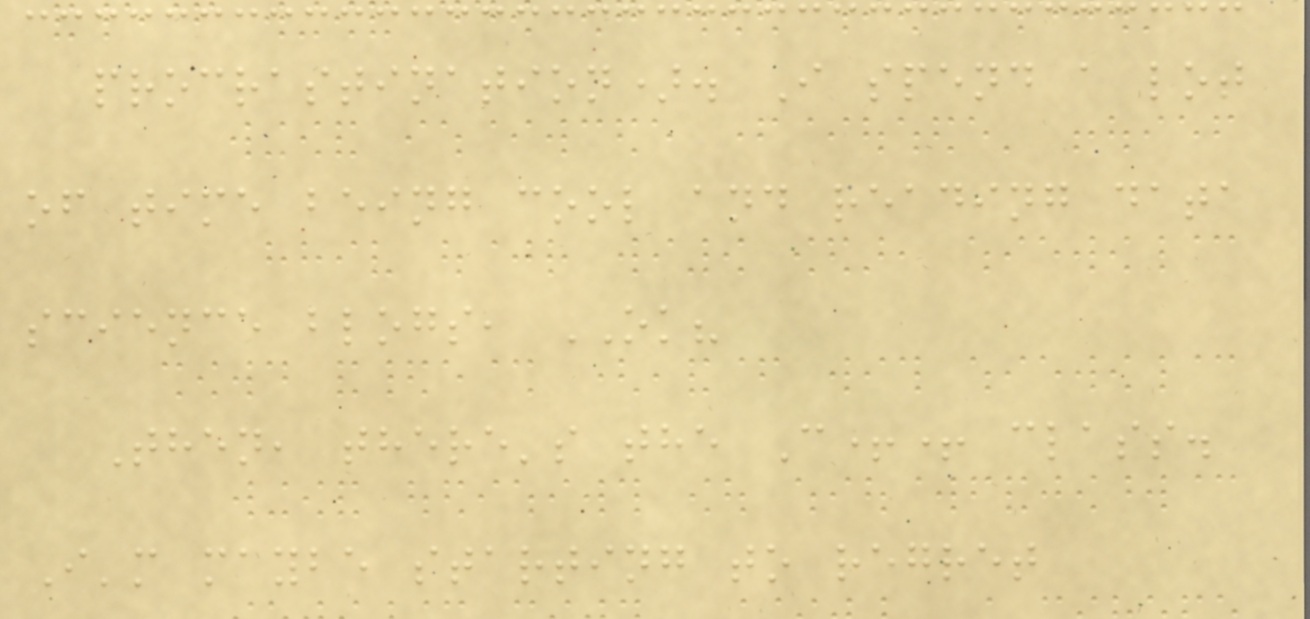procrastination). I spend a lot
of time being cool and reading data
science blogs, OK?
Then, there's the C++ class.
I'm maybe starting to regret
